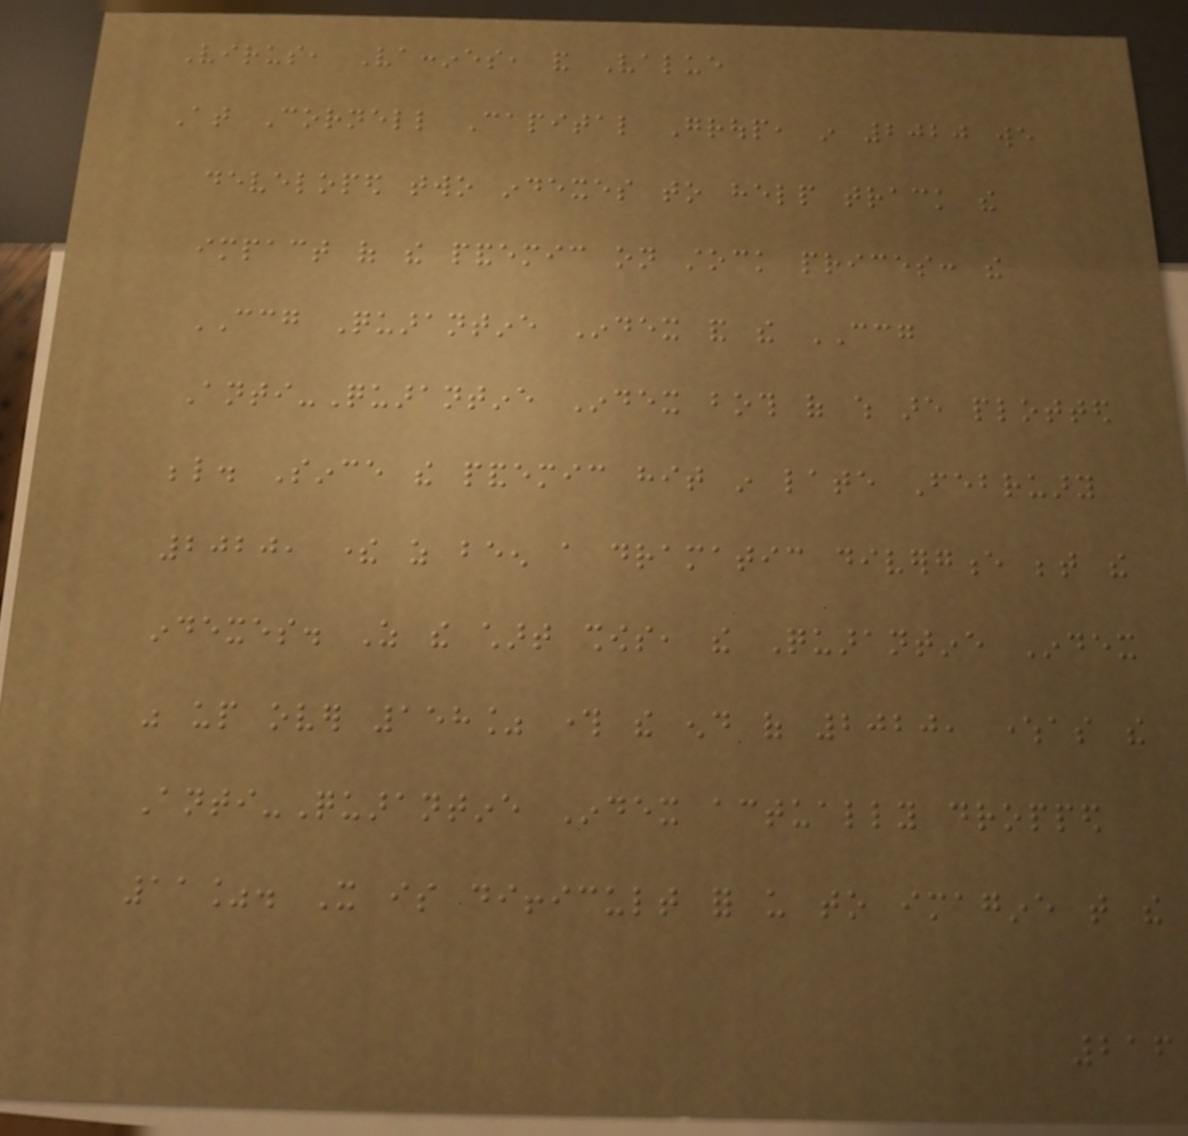Virus, Vaccines, and Value
At Cornell Capital Group, in 2020 we
developed two indexes to help track the
impact of the pandemic on stock prices: the
CCG Quarantine Index and the CCG
Anti-Quarantine Index both of which are plotted
below. Since the pandemic hit in late February
2020, there as been a dramatic divergence between the
indexes. As the chart shows, the Quarantine Index
was up over 158% through the end of 2020, whereas the
Anti-Quarantine Index actually dropped
11%. It is difficult for us to imagine that the
216
